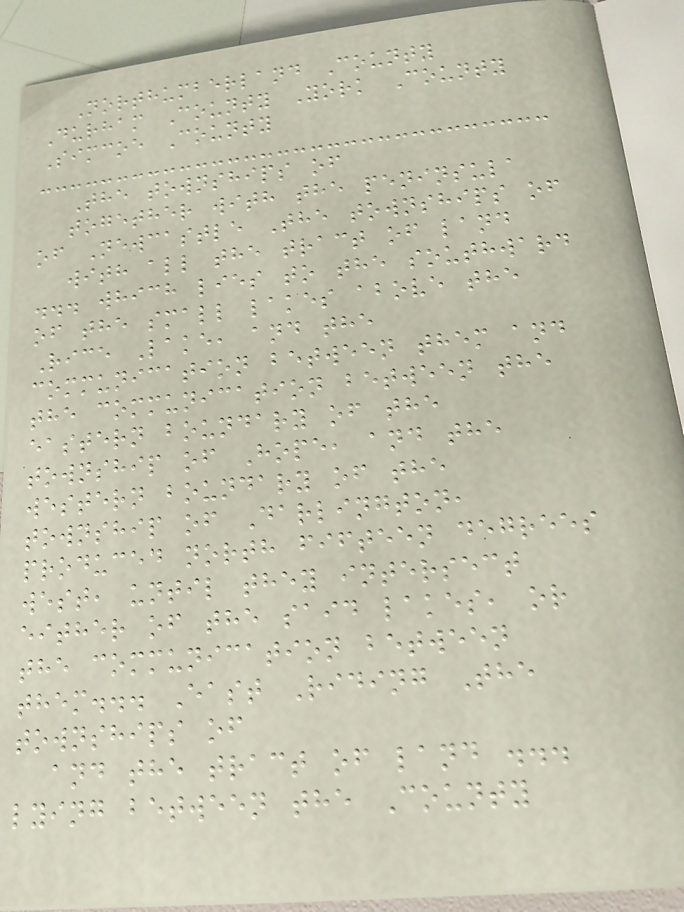Northumberland County
Durham County York County
Simcoe County
The townships of
together with the peninsula
of Newcastle The townships of
with all the tract of land
... which lies to the southward
of the small lakes above the
Rice Lake, and the
communication between them and
the communication between the
eastern boundary of the
township of Hope, and the
western boundary of the
township of Darlington,
produced north fifteen degrees
west, until they intersect
either of the said lakes, or
the communication between
them... East Riding The
townships of
and the tract of land ...
lying between the County
